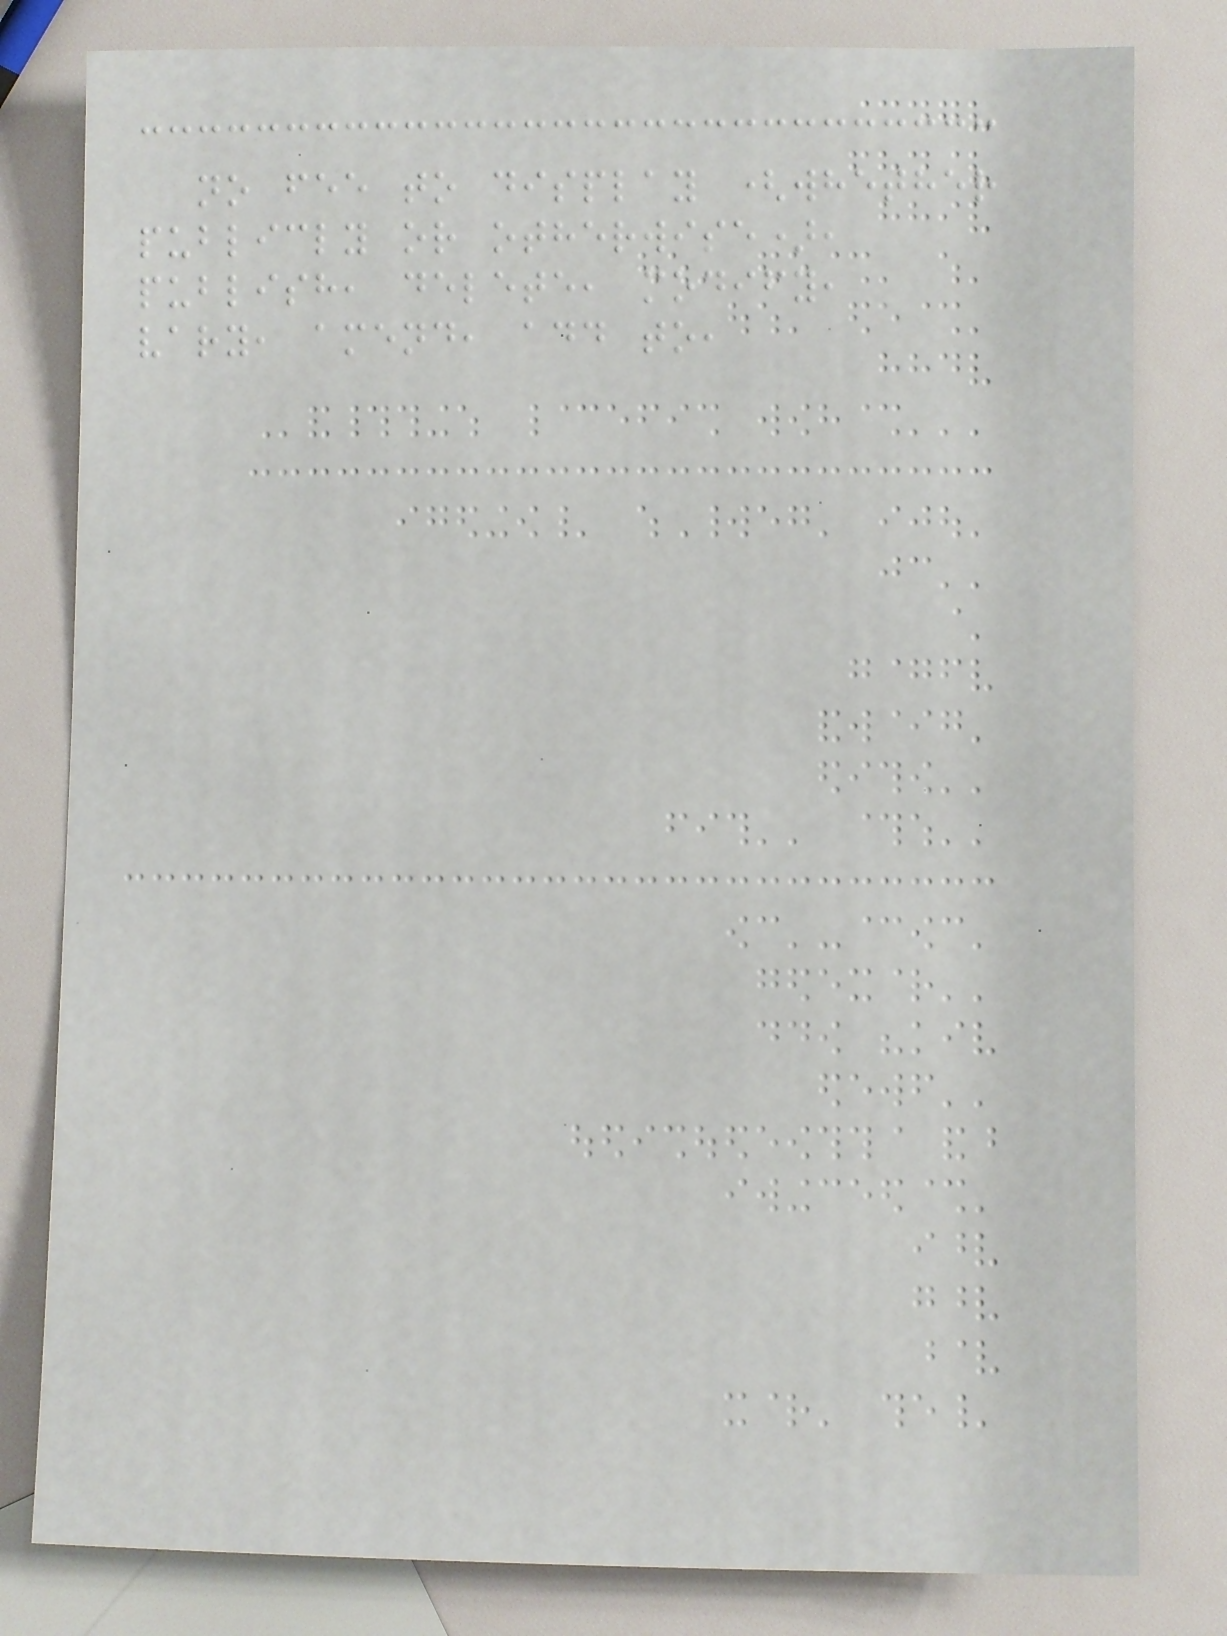no fee to display (whether
publicly or otherwise),
publish, delete, modify,
vary, amend, add to,
